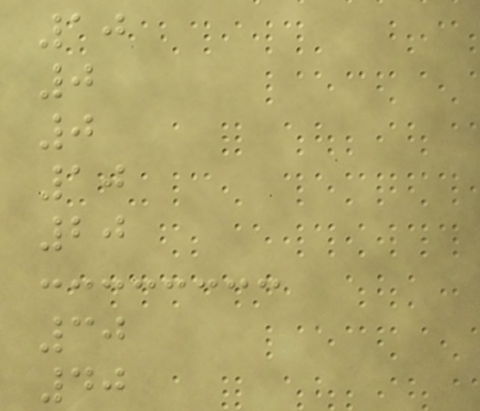10
0
0
10
20
30
40
